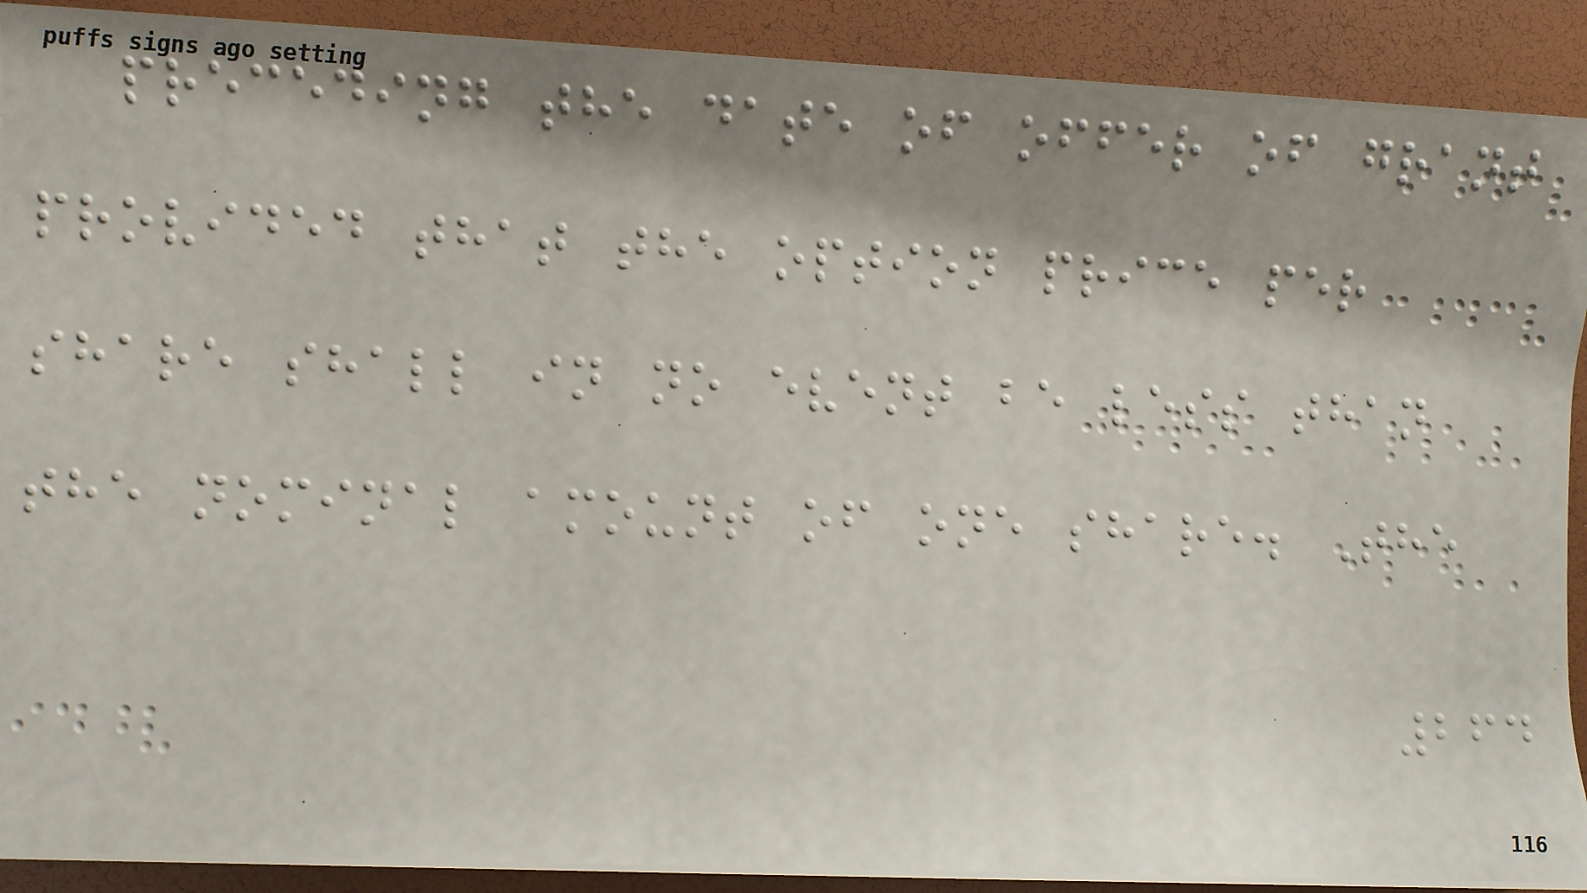preceding the date of offer of grant
provided that the option price per
share shall in no event be less than
the nominal amount of one share. The
264
